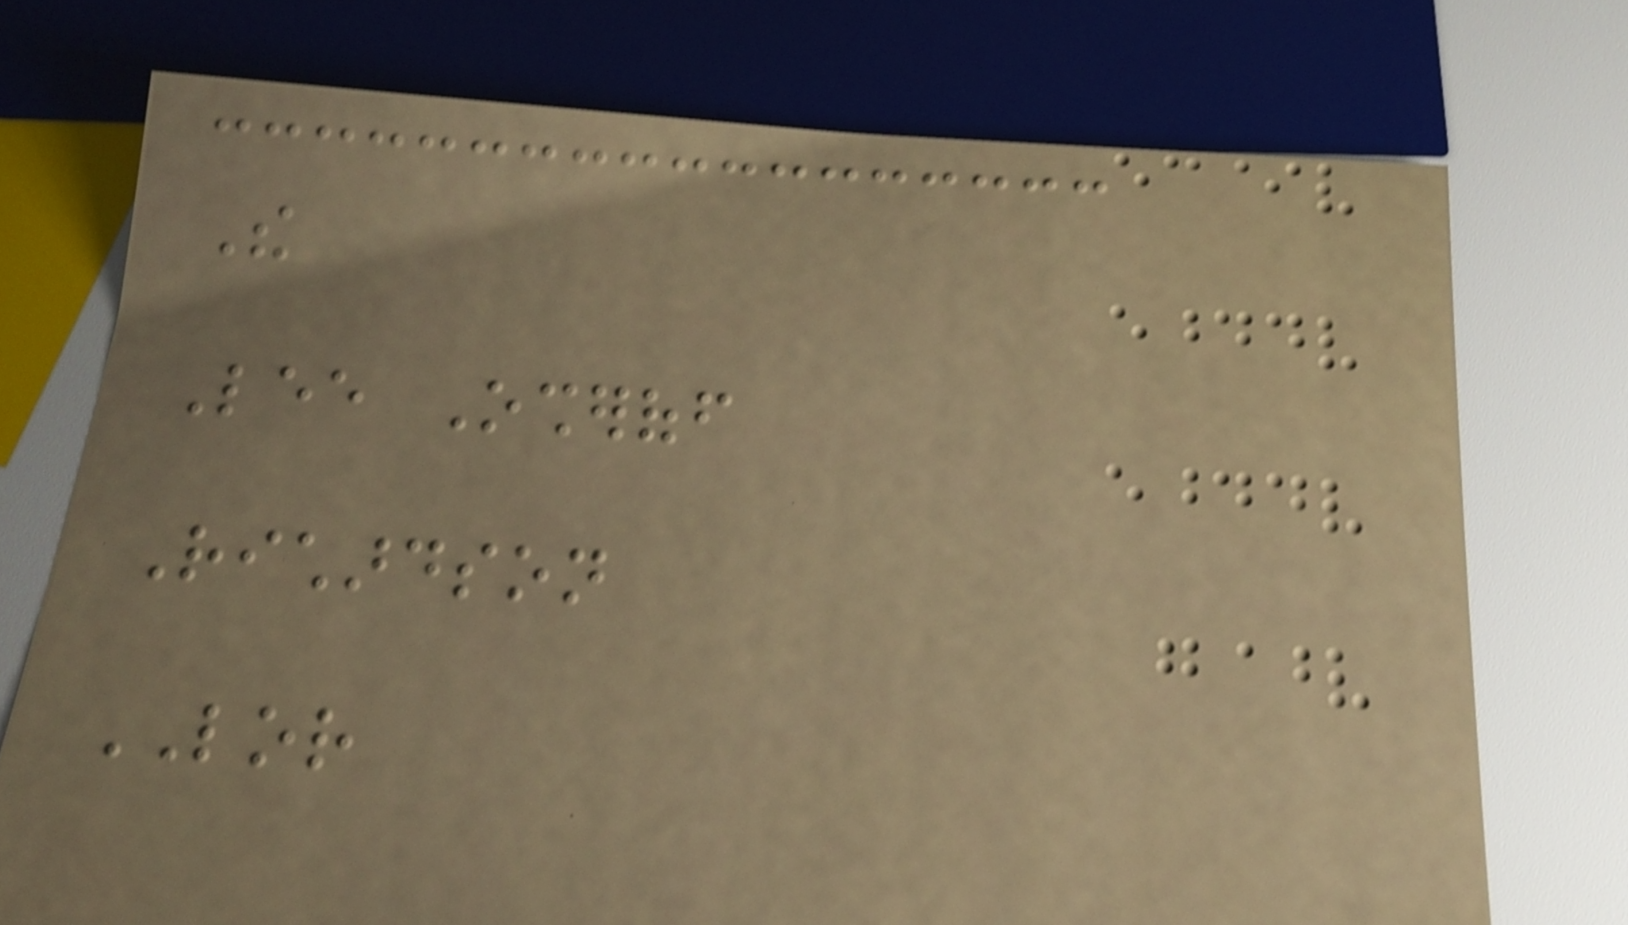The
Lee Osheroff
Richardson
LOR
